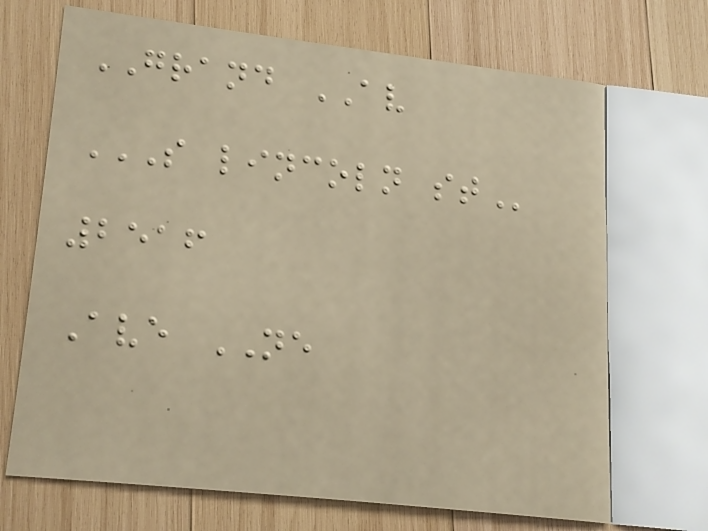GRAND AV
S LINCOLN ST
2516
Ave NE
